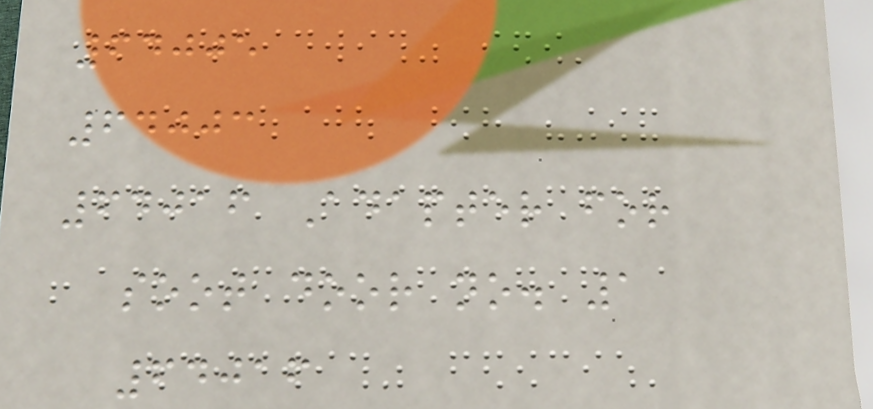64005
64003
64016 Adapter for
soot door no. 1
64016
